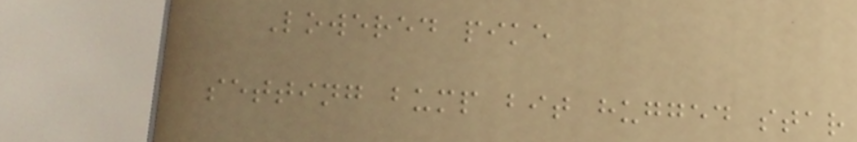Lowered pike
setting bump bit hugged star
